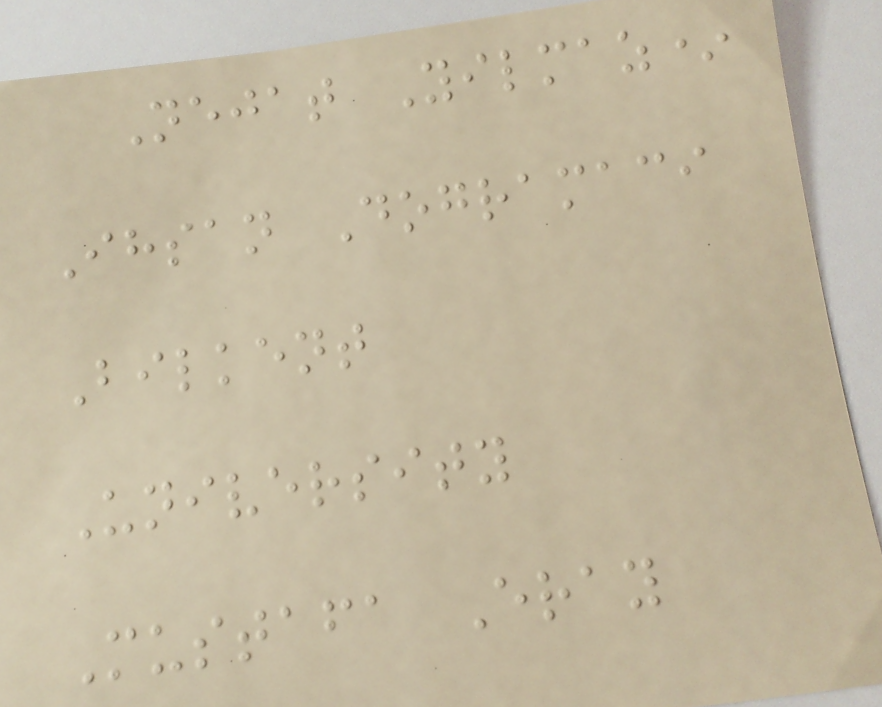Nejat Yilmaz*
Ihsan Dogramaci
Bilkent
University
Mustafa Eray
